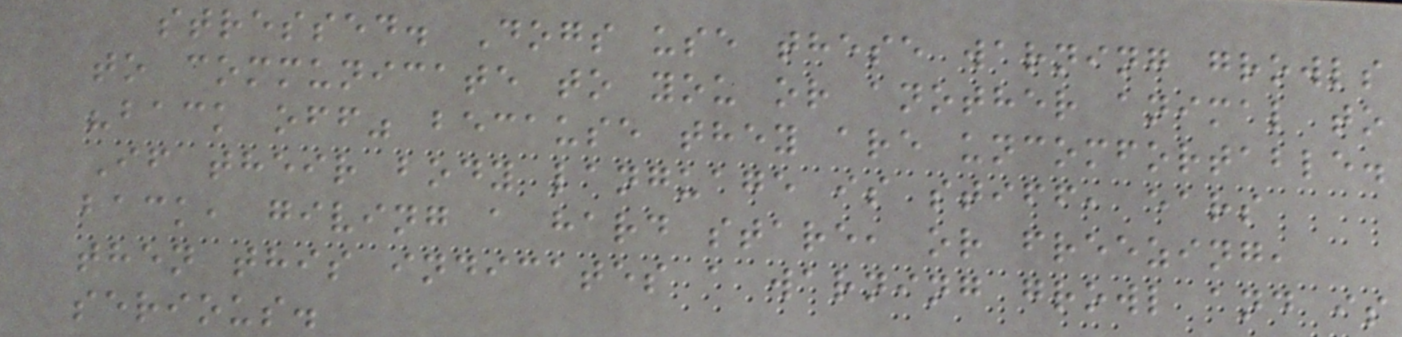stressed. Dogs use these warning growls
to communicate to you or another animal to
"back off" because they are uncomfortable.
If their body language is stiff, ears
back, giving a hard stare, or freezing,
then this indicates a warning growl and is
serious.
